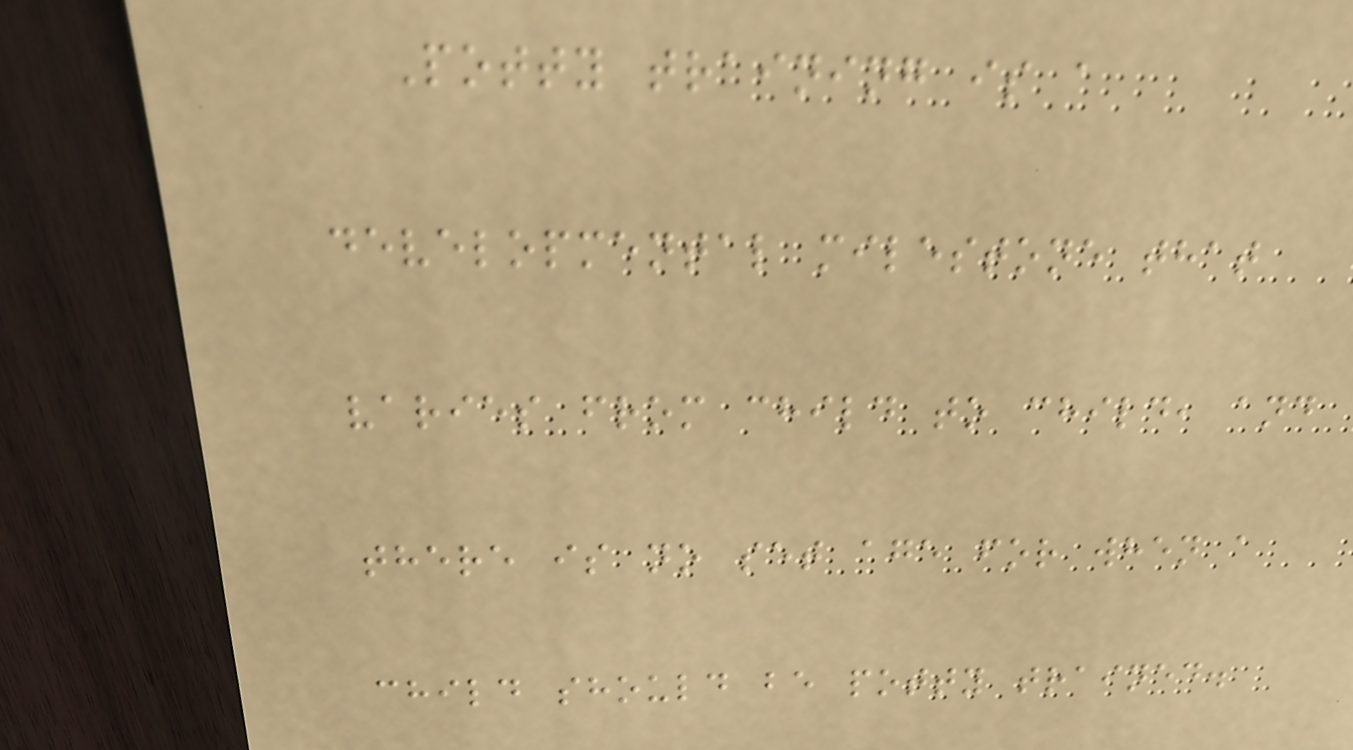Potty training is a
developmental milestone that
varies from child to child, and
there is no set age for when a
child should be potty trained.
